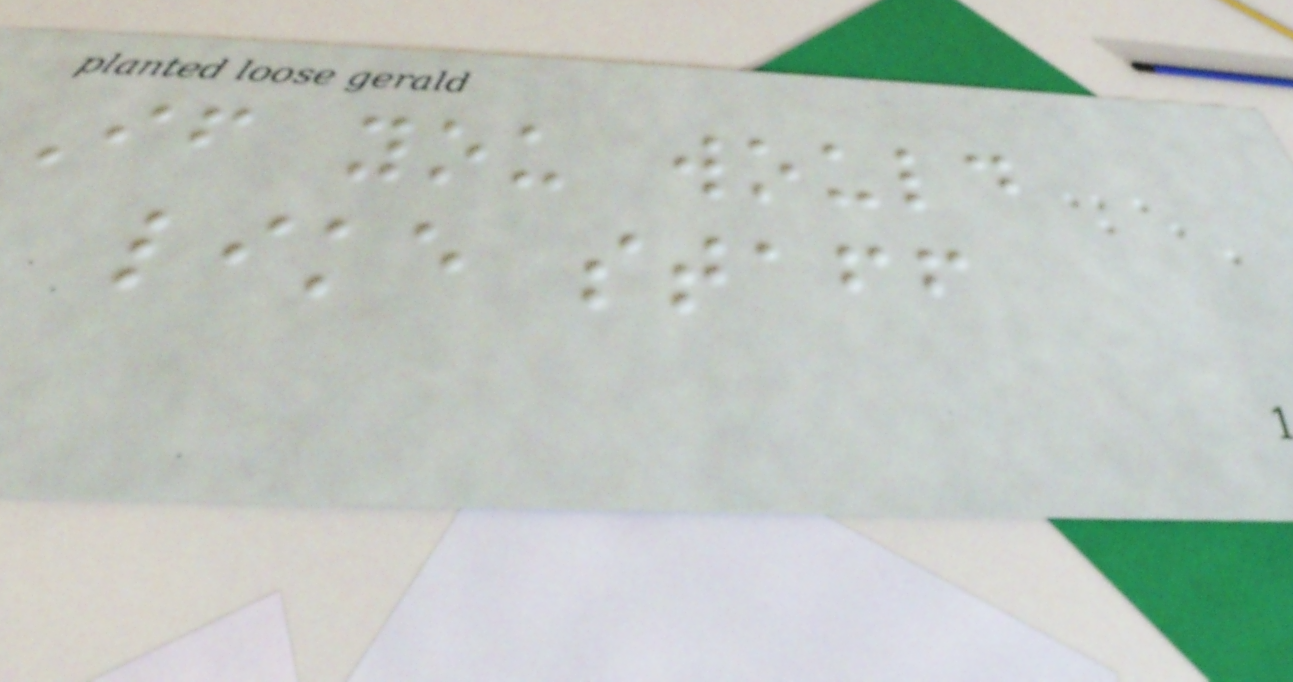If you would
like staff
